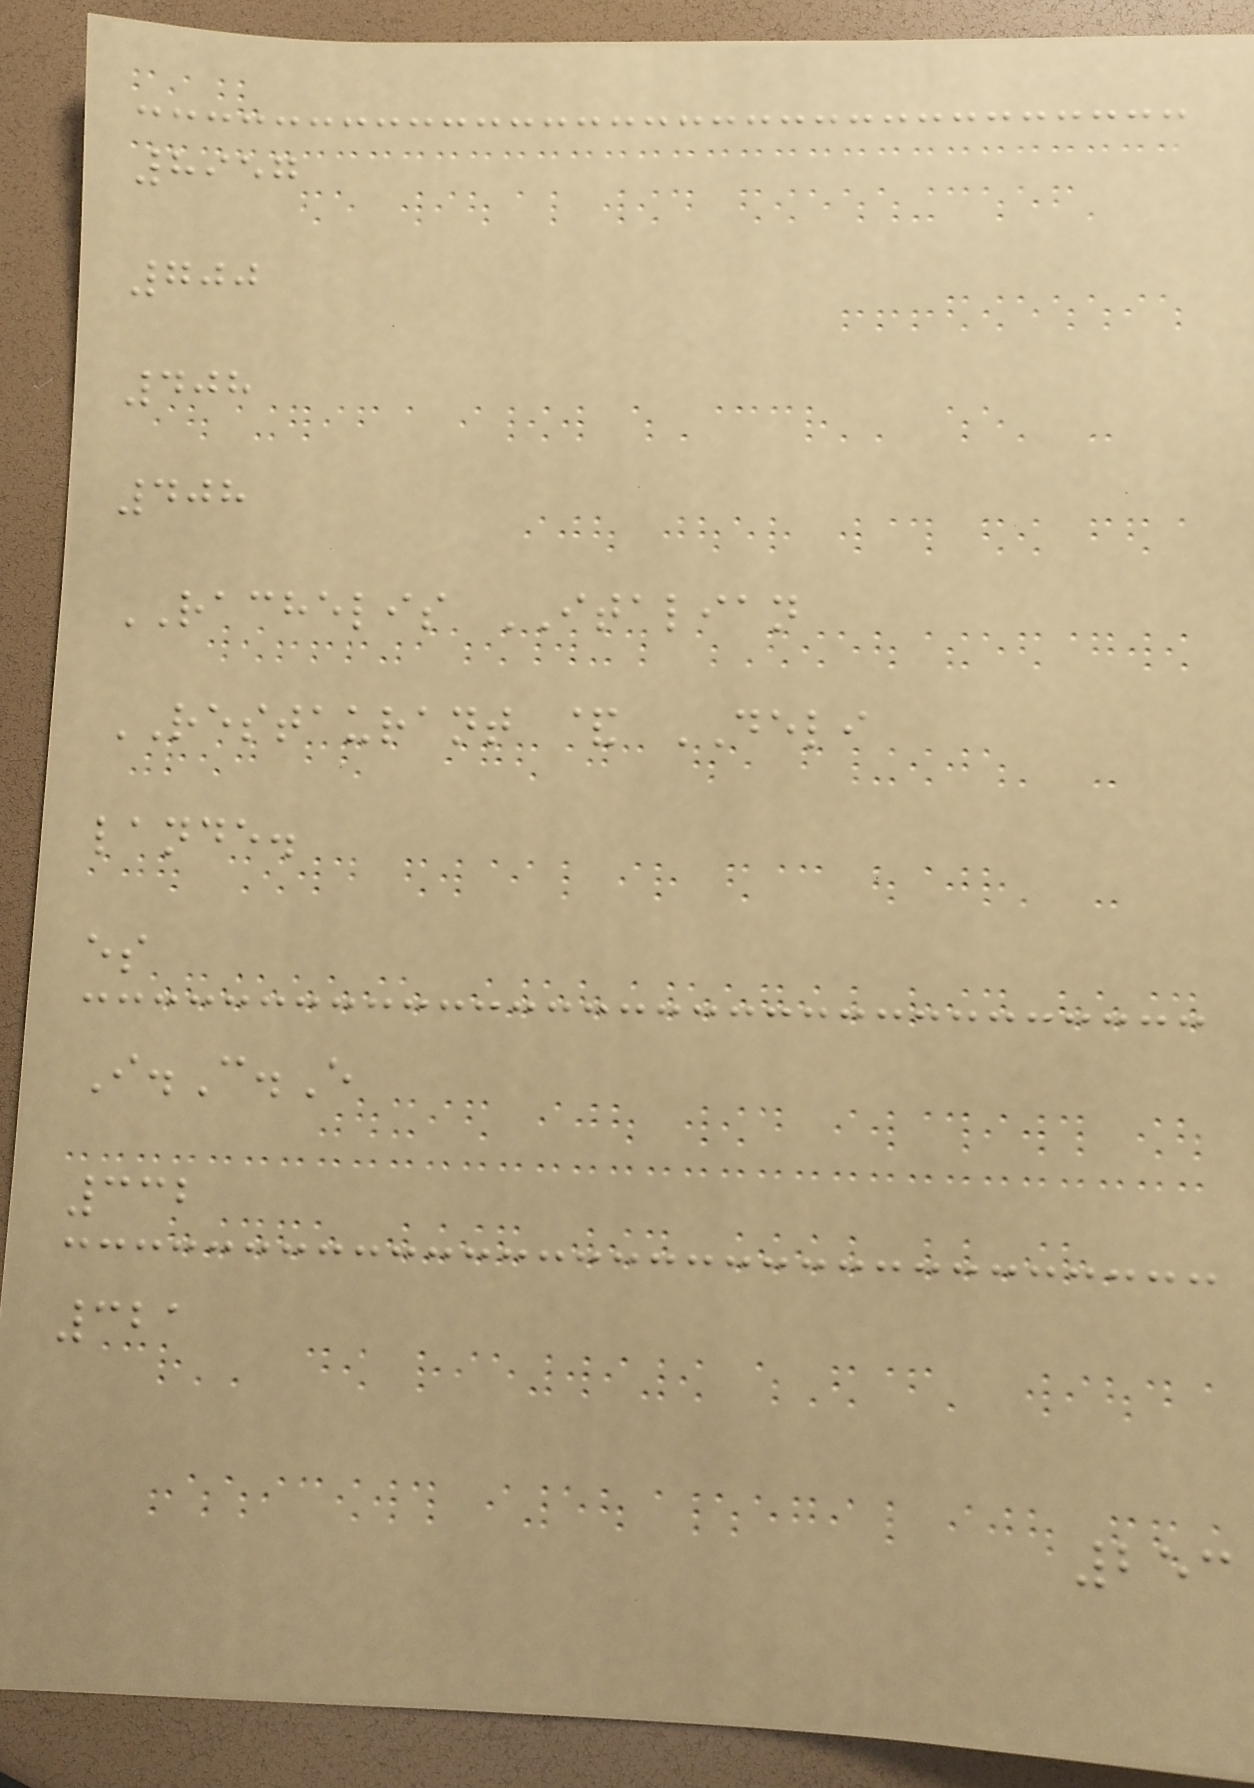8957
700
408
408
RACHELIS ITALIAN
RESTAURANT & DELI
lande.
es
I.C.E
332
321
253
